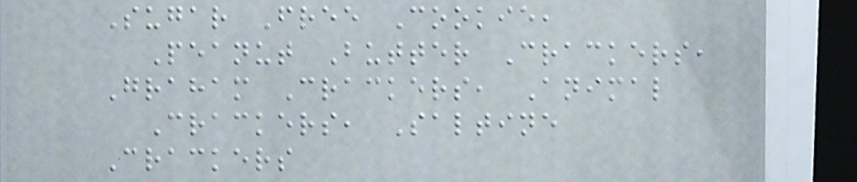Sugar Free Cookie,
Peanut Butter Crackers,
Graham Crackers, Animal
Crackers, Saltine
Crackers
